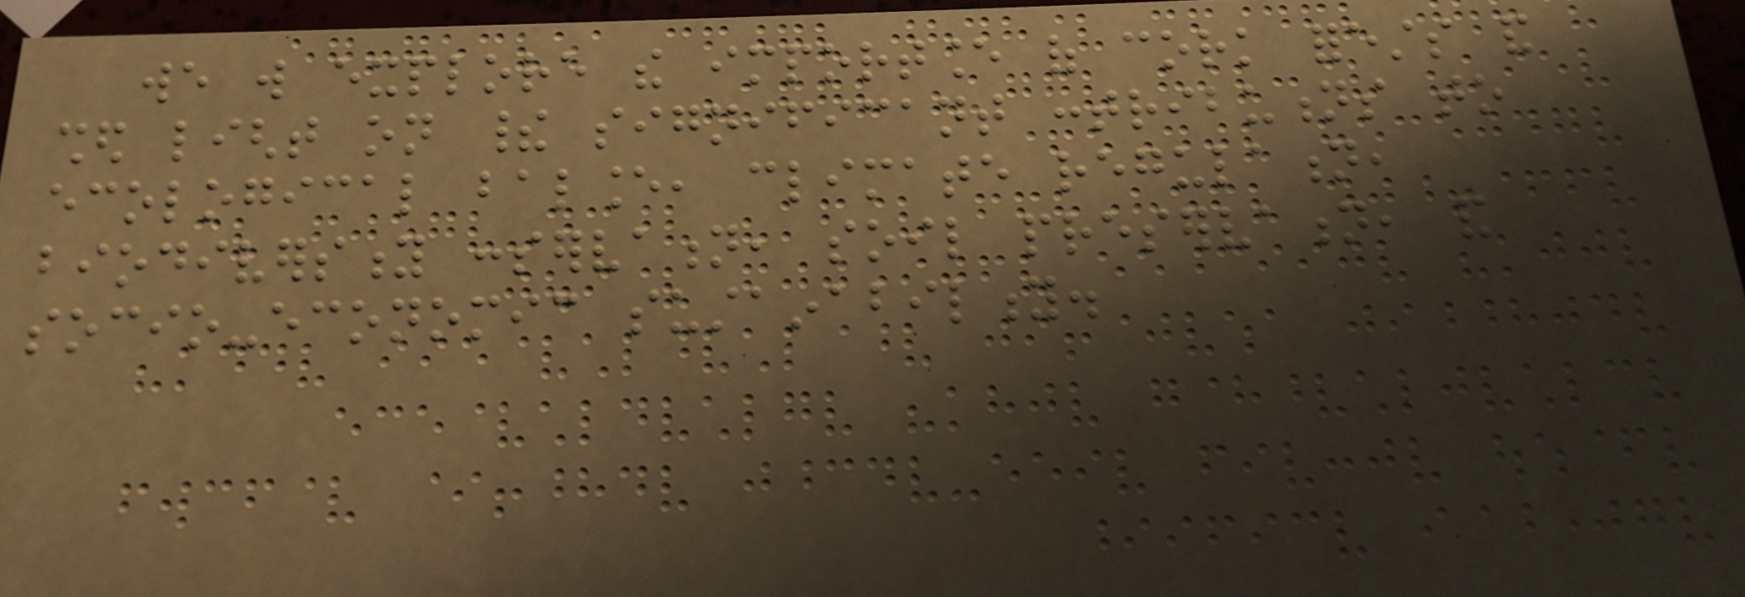we will explore the importance of cork forests and
shed light on their significant contributions to
ecological balance, climate regulation,
biodiversity conservation, soil preservation, and
socio-economic sustainability.
